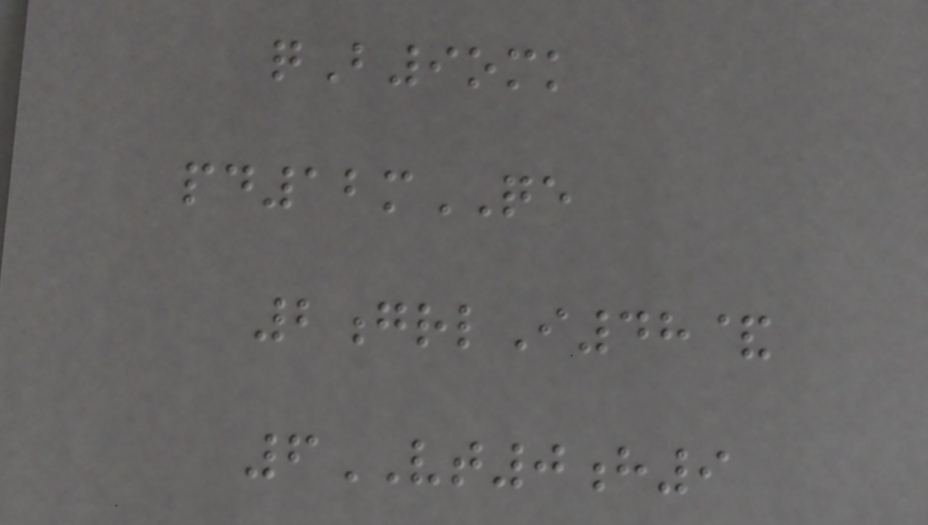qB9omk
pd12mQE
2grlI48&
6VT0h9
